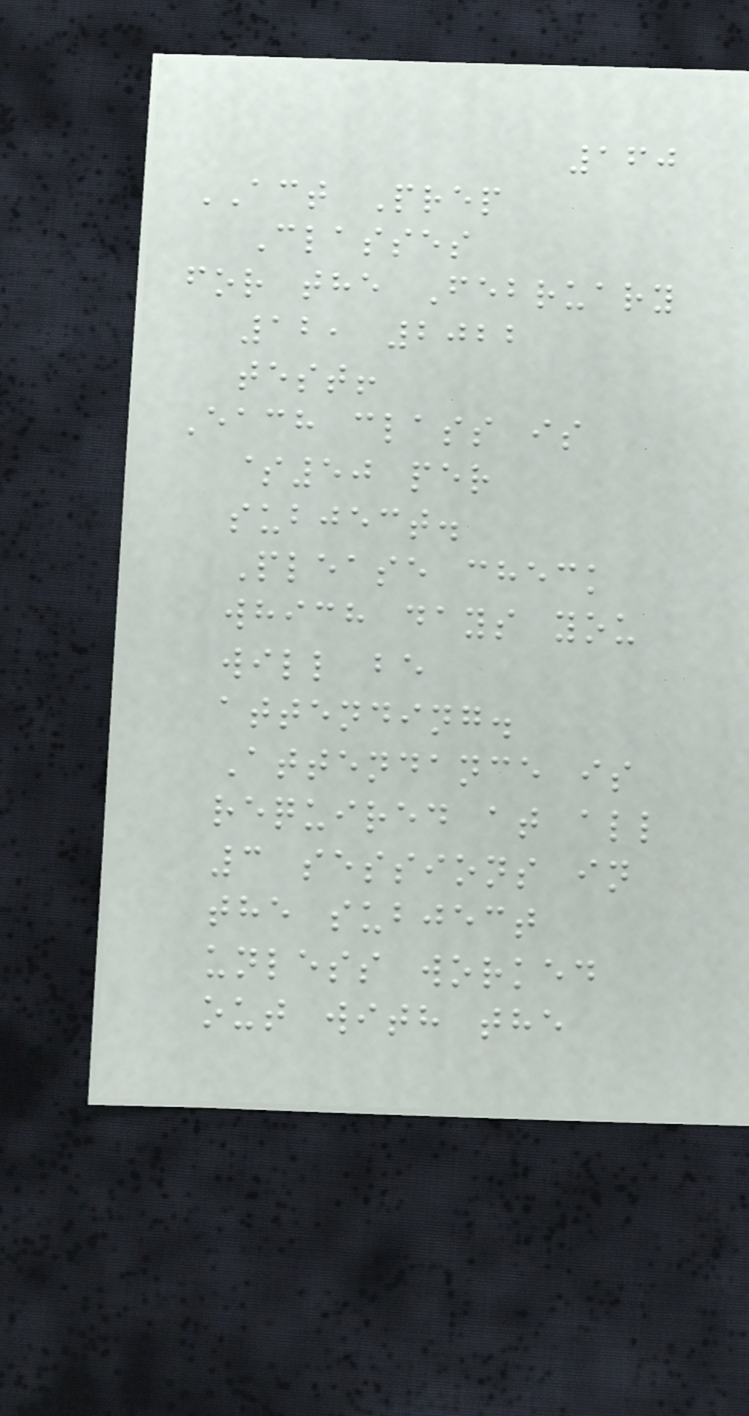160
ACT Prep
Classes
for the February
12, 2022
test!
Each class is
$50 per
subject.
Please check
which days you
will be
attending.
Attendance is
required at all
3 sessions in
the subject
unless worked
out with the
